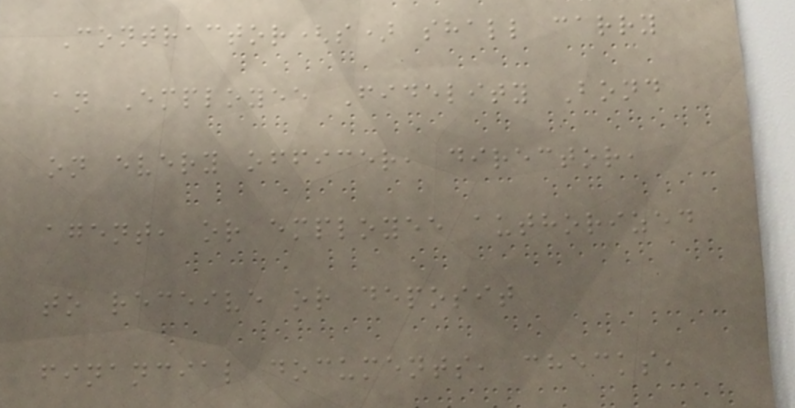Contractor(s) shall carry
an Employee Fidelity Bond
on every officer, director,
agent, or employee authorized
to receive or deposit
financial documents, checks,
